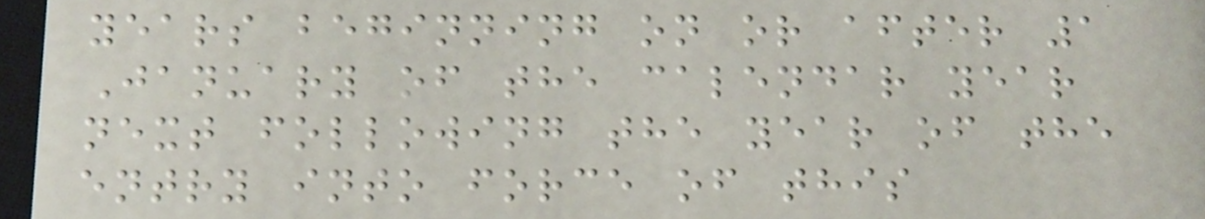years beginning on or after 1
January of the calendar year
next following the year of the
entry into force of this
